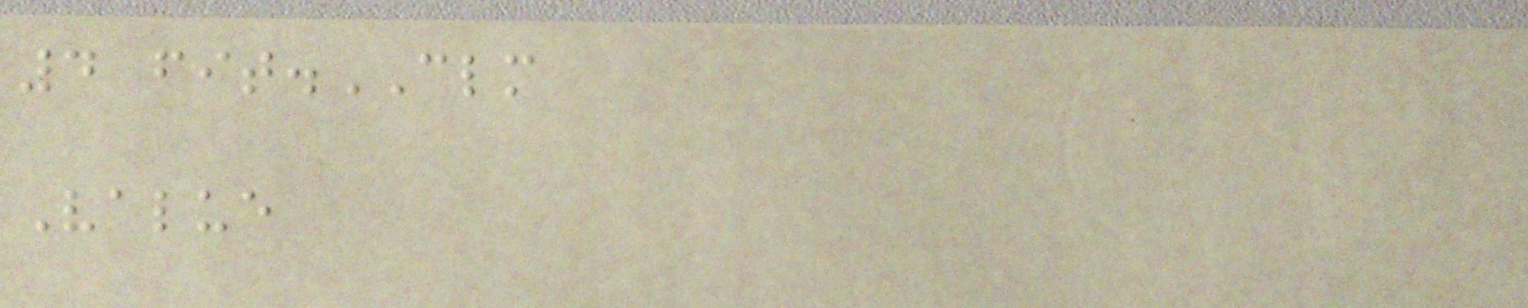4 fit.CLM
Value
